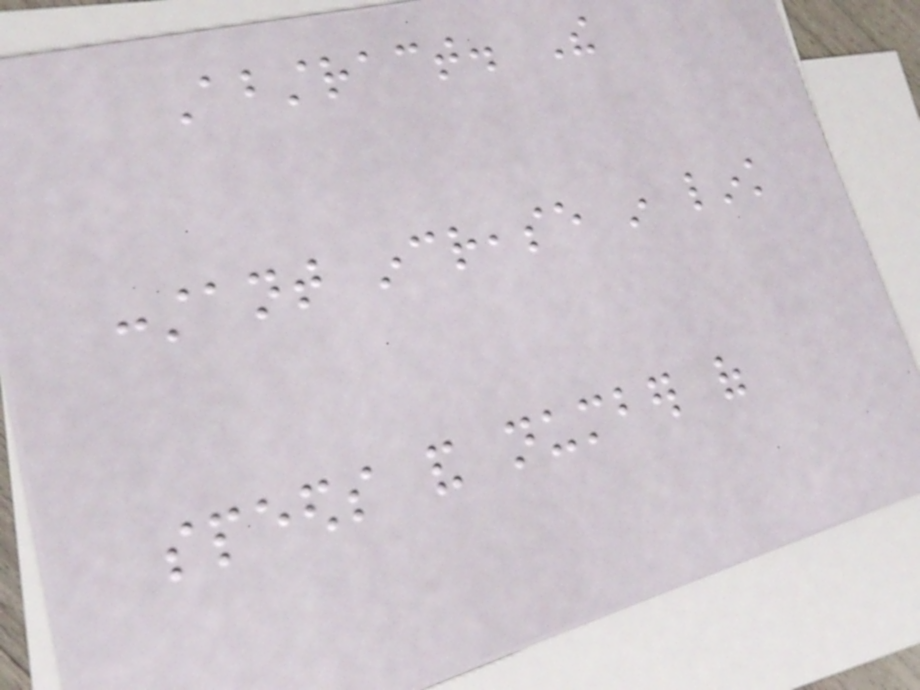Abstract. The
constant increase in link
speeds and number of
